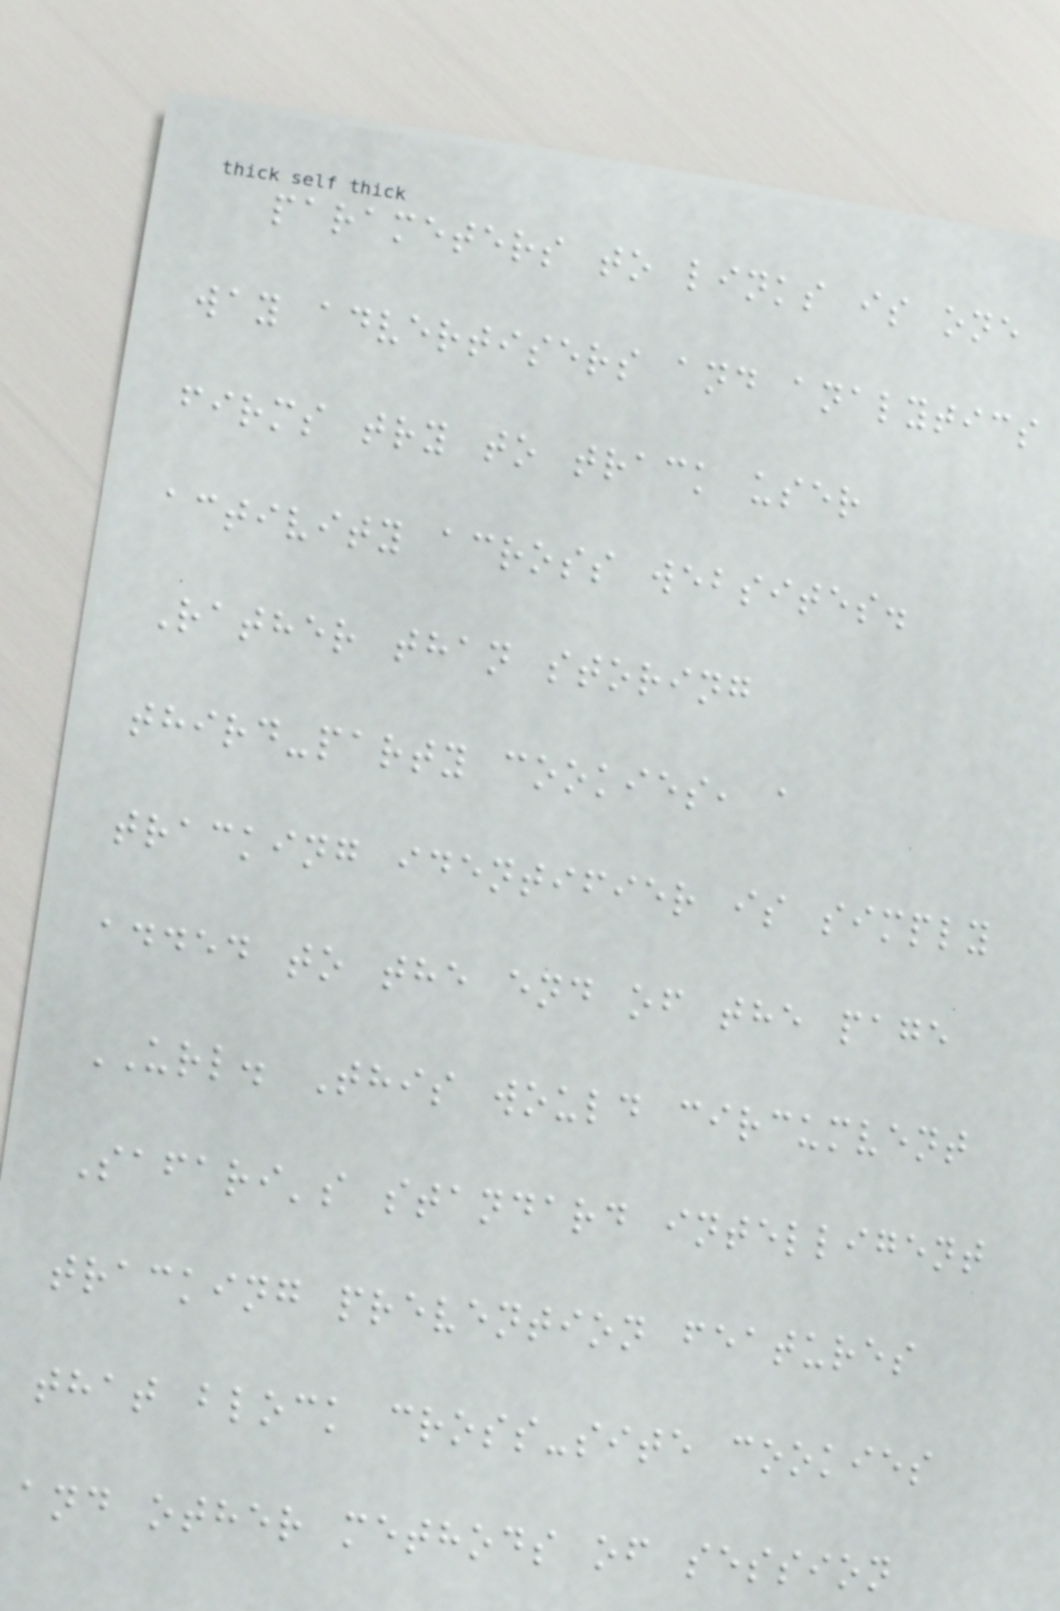parameters to links is one
way advertisers and analytics
firms try to track user
activity across websites.
Rather than storing
third-party cookies, a
tracking identifier is simply
added to the end of the page
URL. This would circumvent
Safari's standard intelligent
tracking prevention features
that block cross-site cookies
and other methods of session
